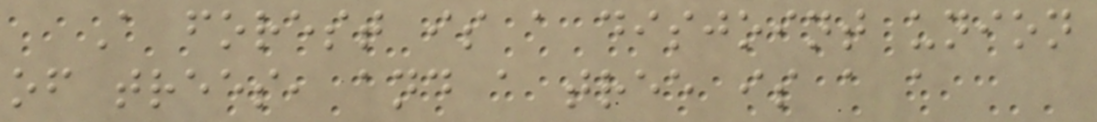A forest is a disjoint union
of trees, and a tree is a a
